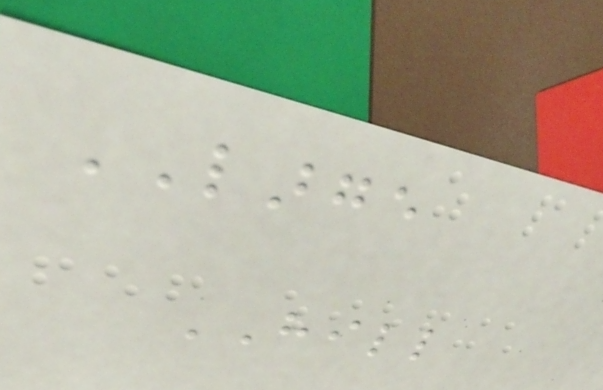LARGE
HILL
